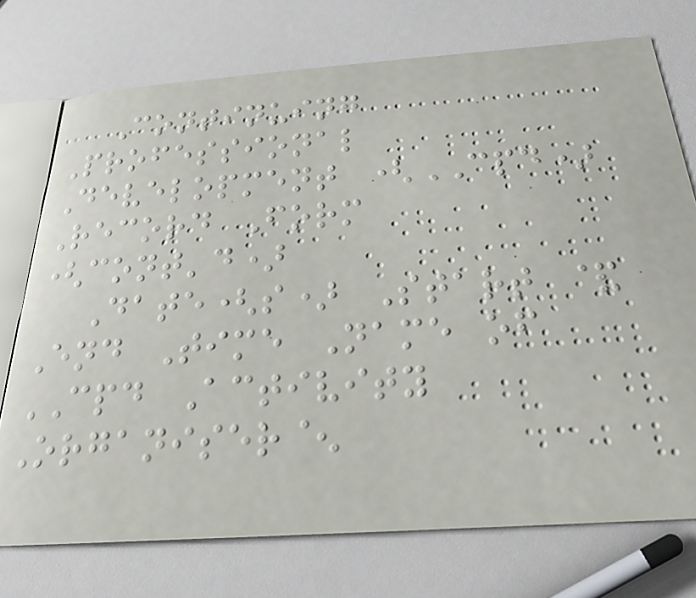Continuing
Professional
Development (CPD)
Record Form
(cont'd)
Date(s) Start &
End Time Name of
CPD Activity
Organiser^
